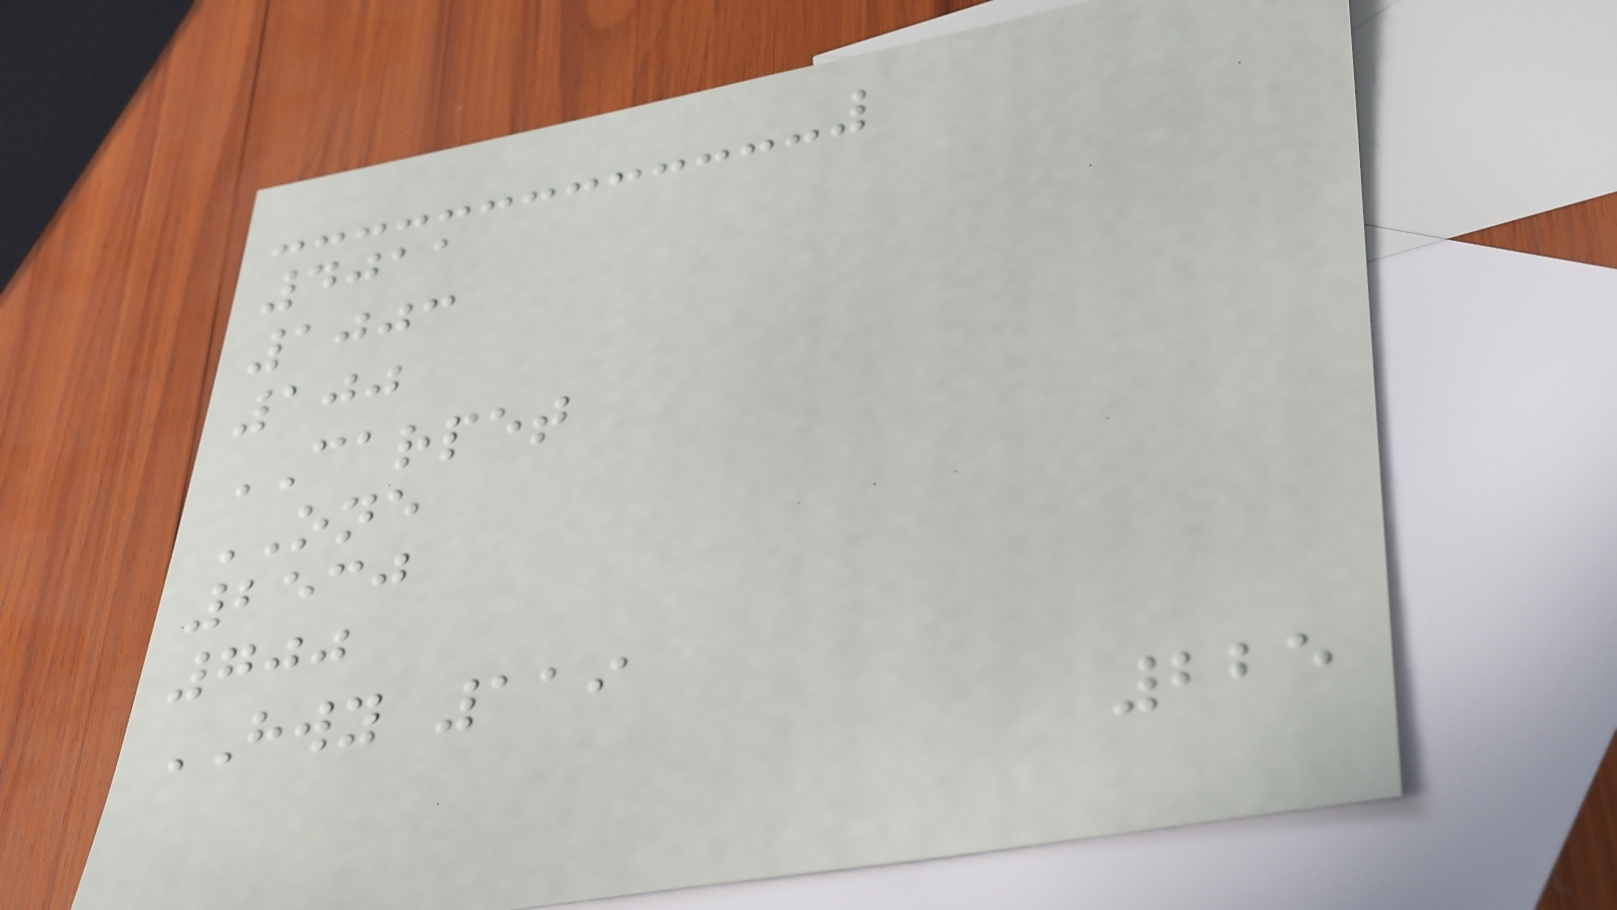4011
1003
100
CARPET
ONE
2530
700
HWY 119
225
